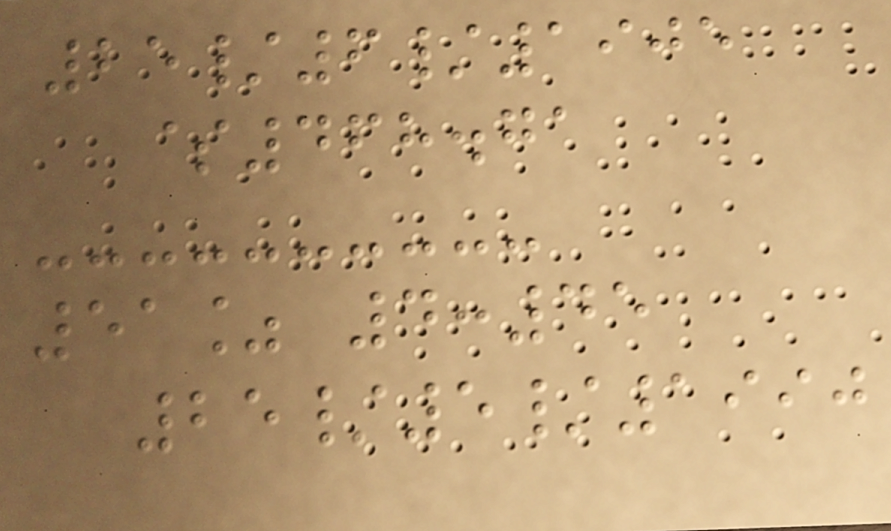25/6/1905
$468.71
51% 4:45
25/5/1990
